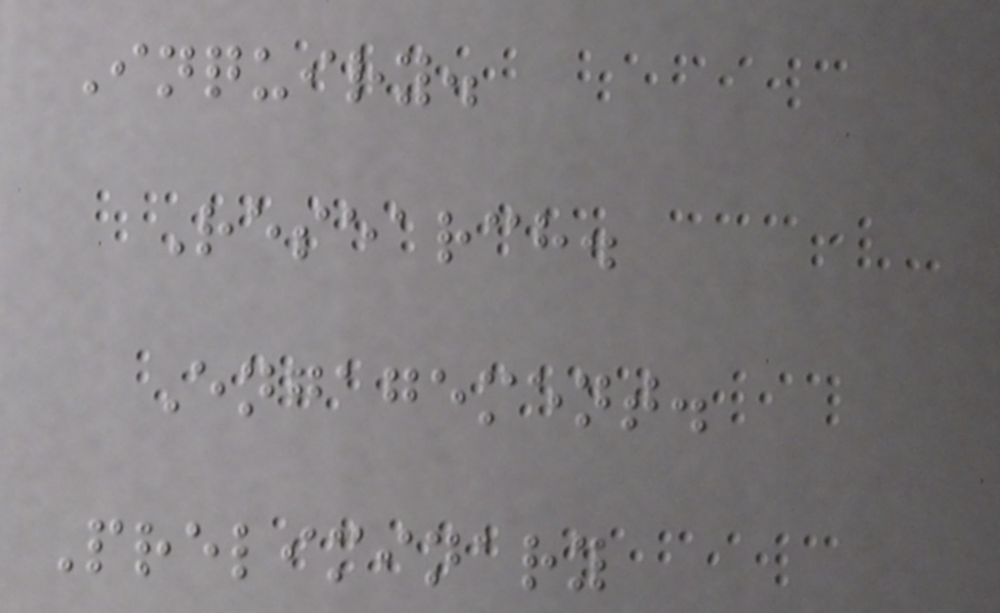Inquiry.
Research.
Engagement.
Preliminary
